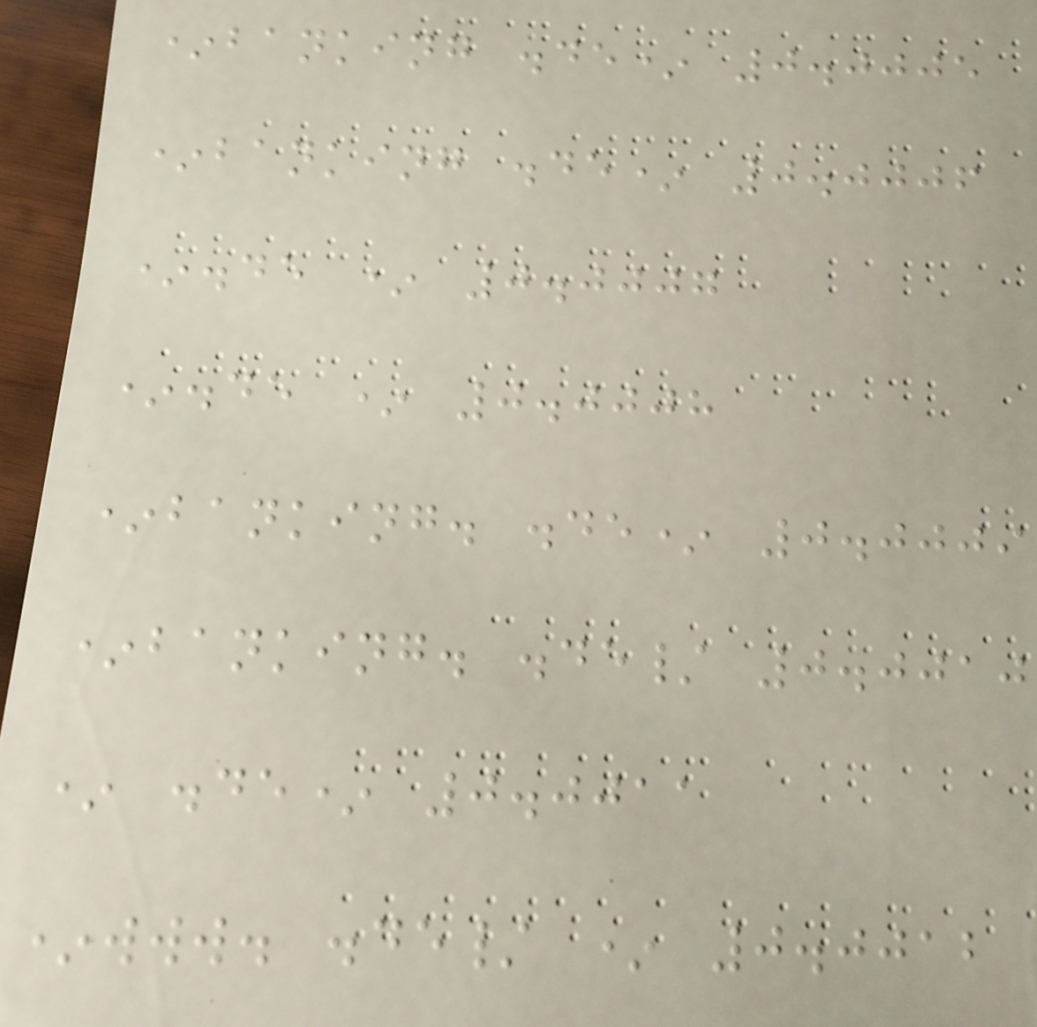*banking .de* 0.0005
*banking .de* 0.0006
*.de * 0.0007
*.de * 0.0008
*banking. .de* 0.0009
*banking. .de/ 0.0010
* .de* 0.0011
*www. .de/ * 0.0012
